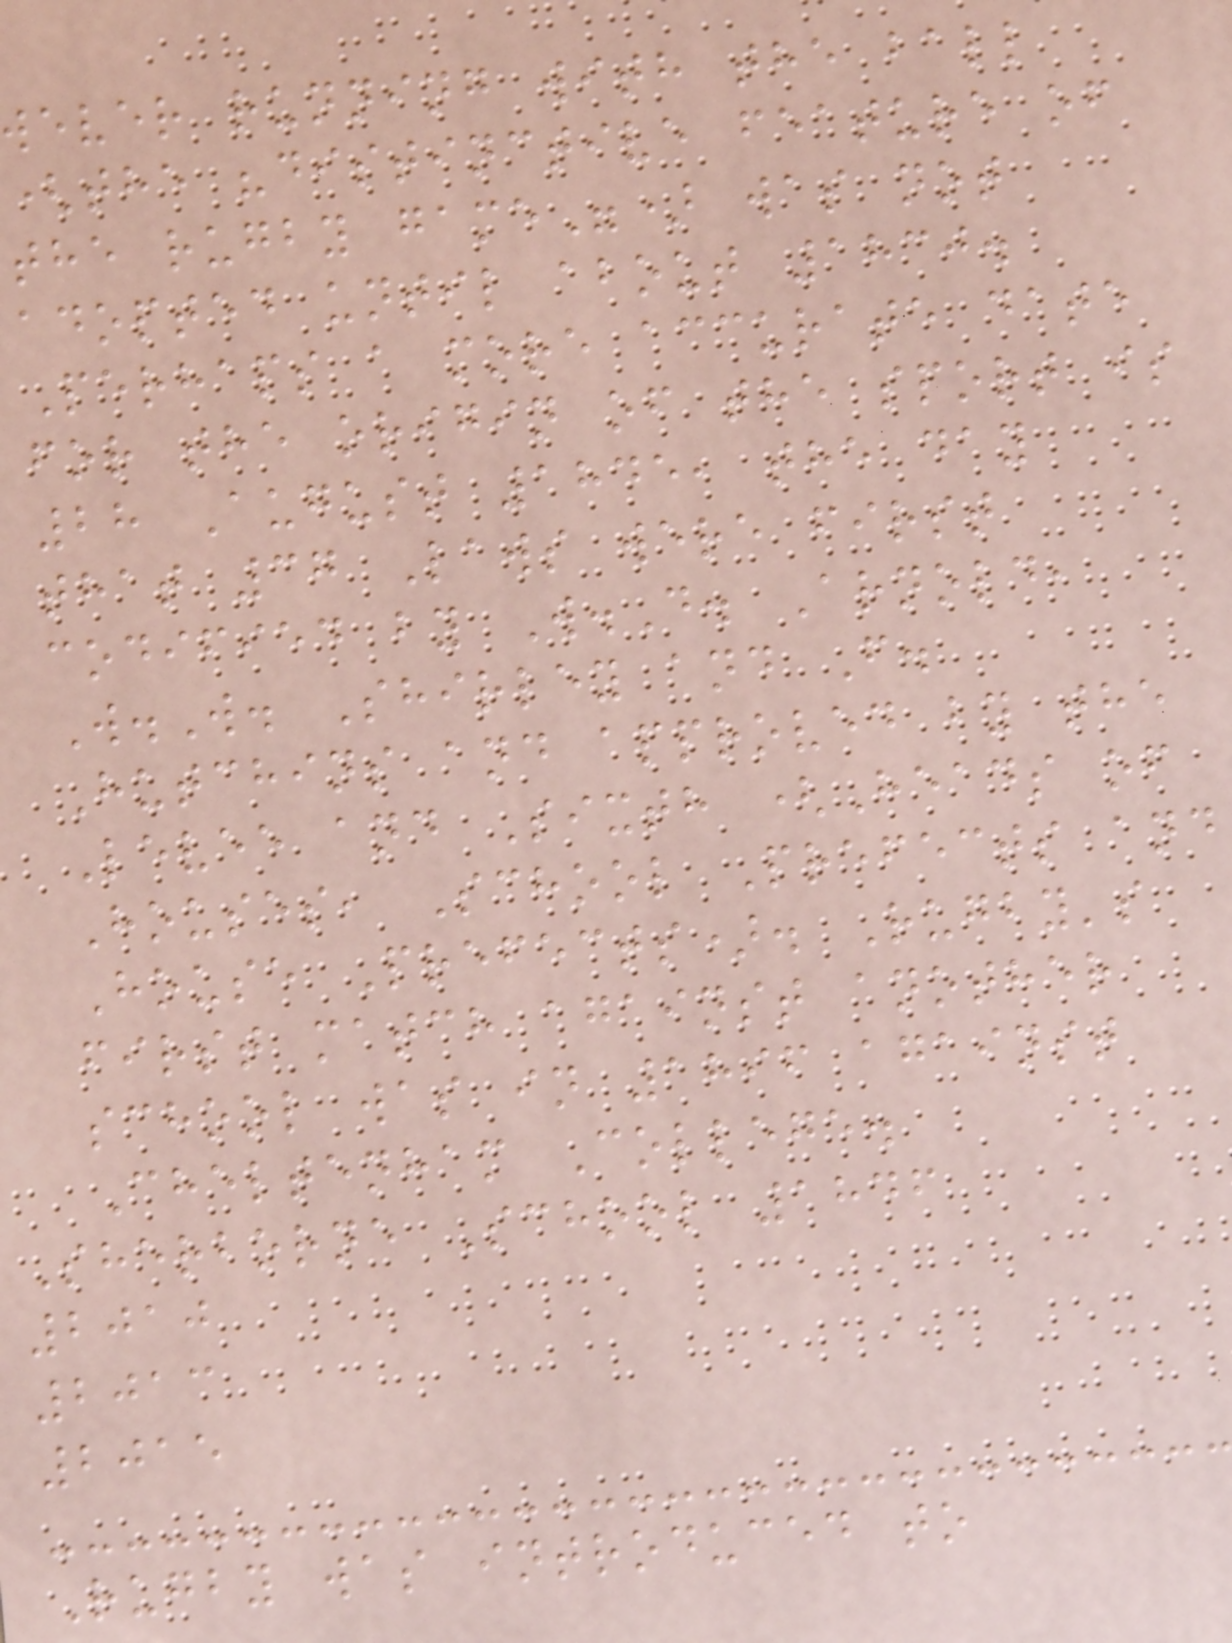ever running with the ball
(the "distinctive feature of
the rugby game") was not
adopted until about 1830.
Perhaps a more accurate date
for the origin of the sport is
28 August 1845, the day
that 37 Laws were first
codified by W.D. Arnold,
W.W. Shirley and F.
Hutchins and approved by the
Levee and Sixth (Heads of
Houses, School Prefects and
House Prefects). Rugby's
first match against another
school was in 1896 against
Cheltenham College.
Sherborne School 1846
2010
2013
2015
Rugby was introduced to
